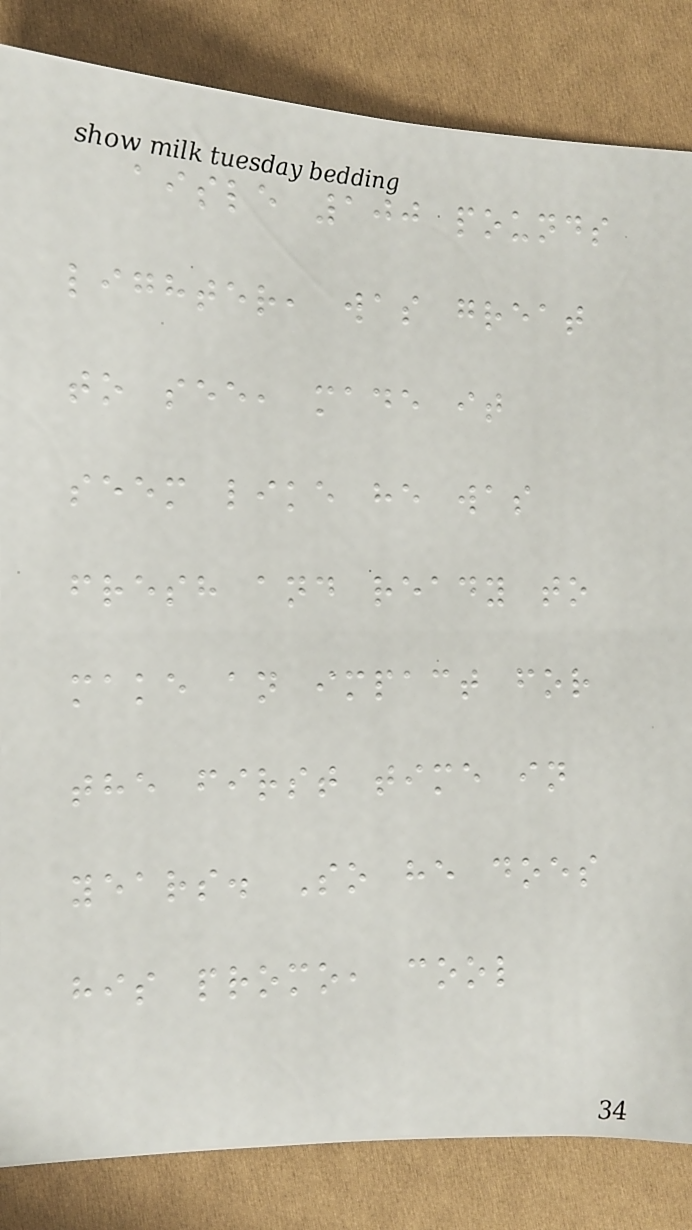aisle 100 pounds
lighter, was great
to see, made it
seem like he was
fresh and ready to
make an impact for
the first time in
years. So he does
his promo, cool
